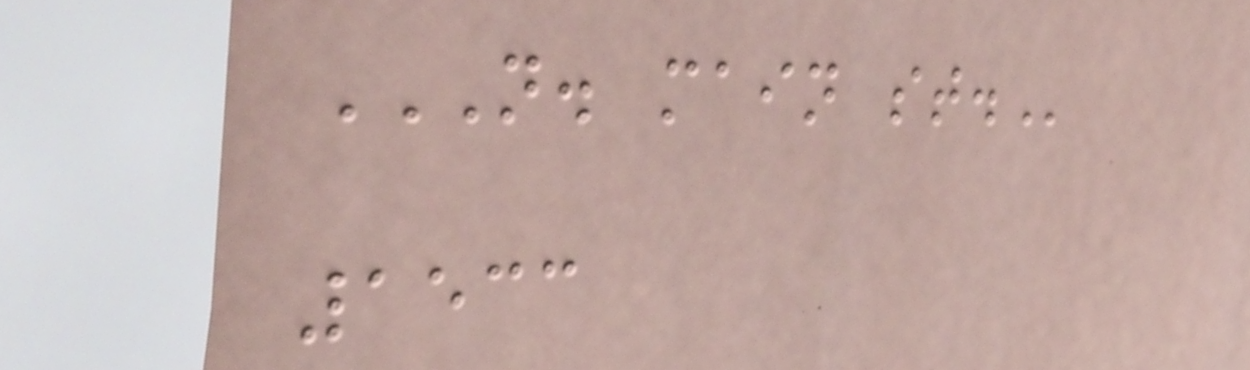N. MAIN ST.
1533
